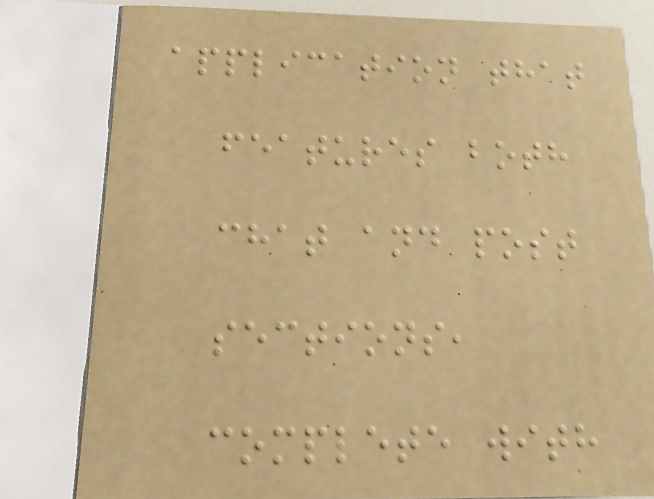application that
features both
chat and post
sections,
complete with
